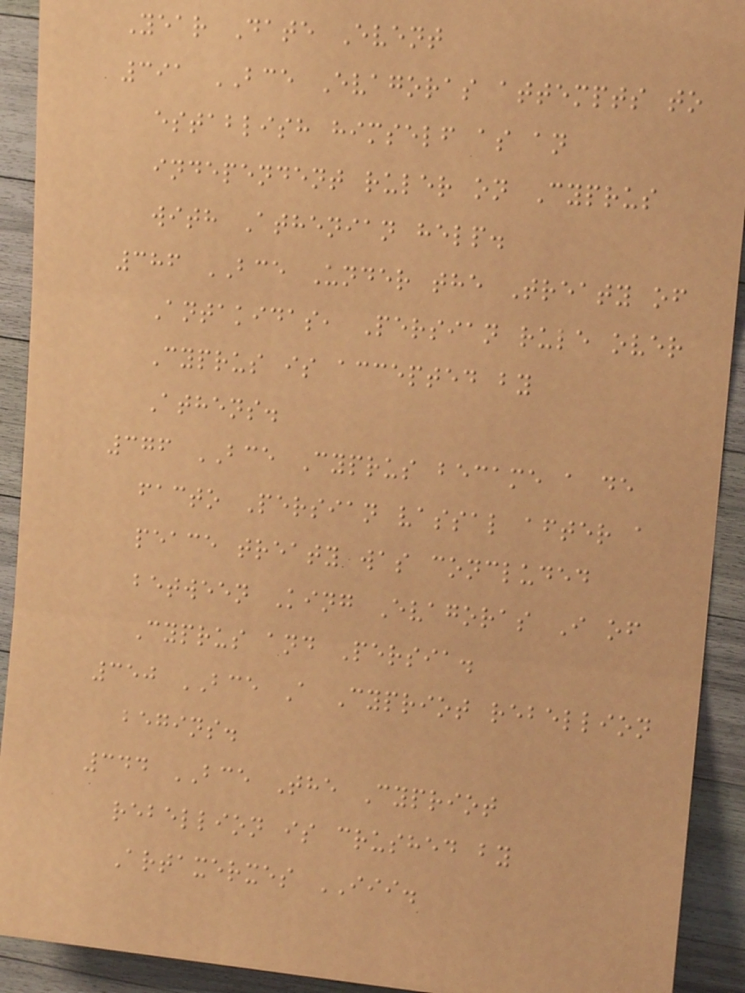Year Date Event
391 BCE Evagoras attempts to
establish himself as an
independent ruler on Cyprus
with Athenian help.
386 BCE Under the Treaty of
Antakidas, Persian rule over
Cyprus is accepted by
Athens.
376 BCE Cyprus became a de
facto Persian vassal after a
peace treaty was concluded
between King Evagoras I of
Cyprus and Persia.
350 BCE A Cypriot rebellion
begins.
344 BCE The Cypriot
rebellion is crushed by
Artaxerxes III.
